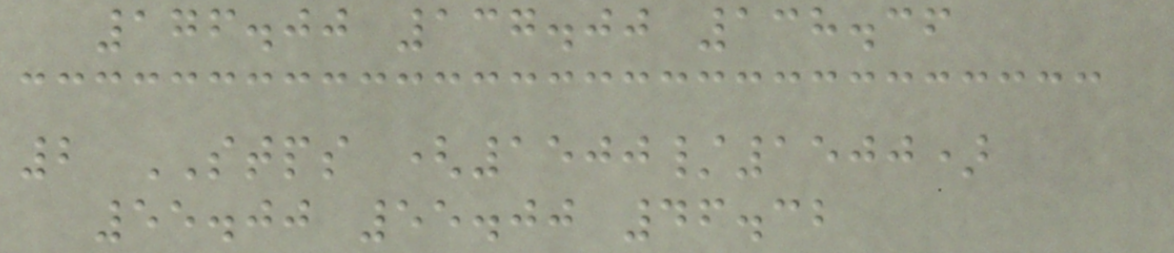176.00 137.00 138.36
2 STPS (1500/1500)
55.00 55.00 46.32
